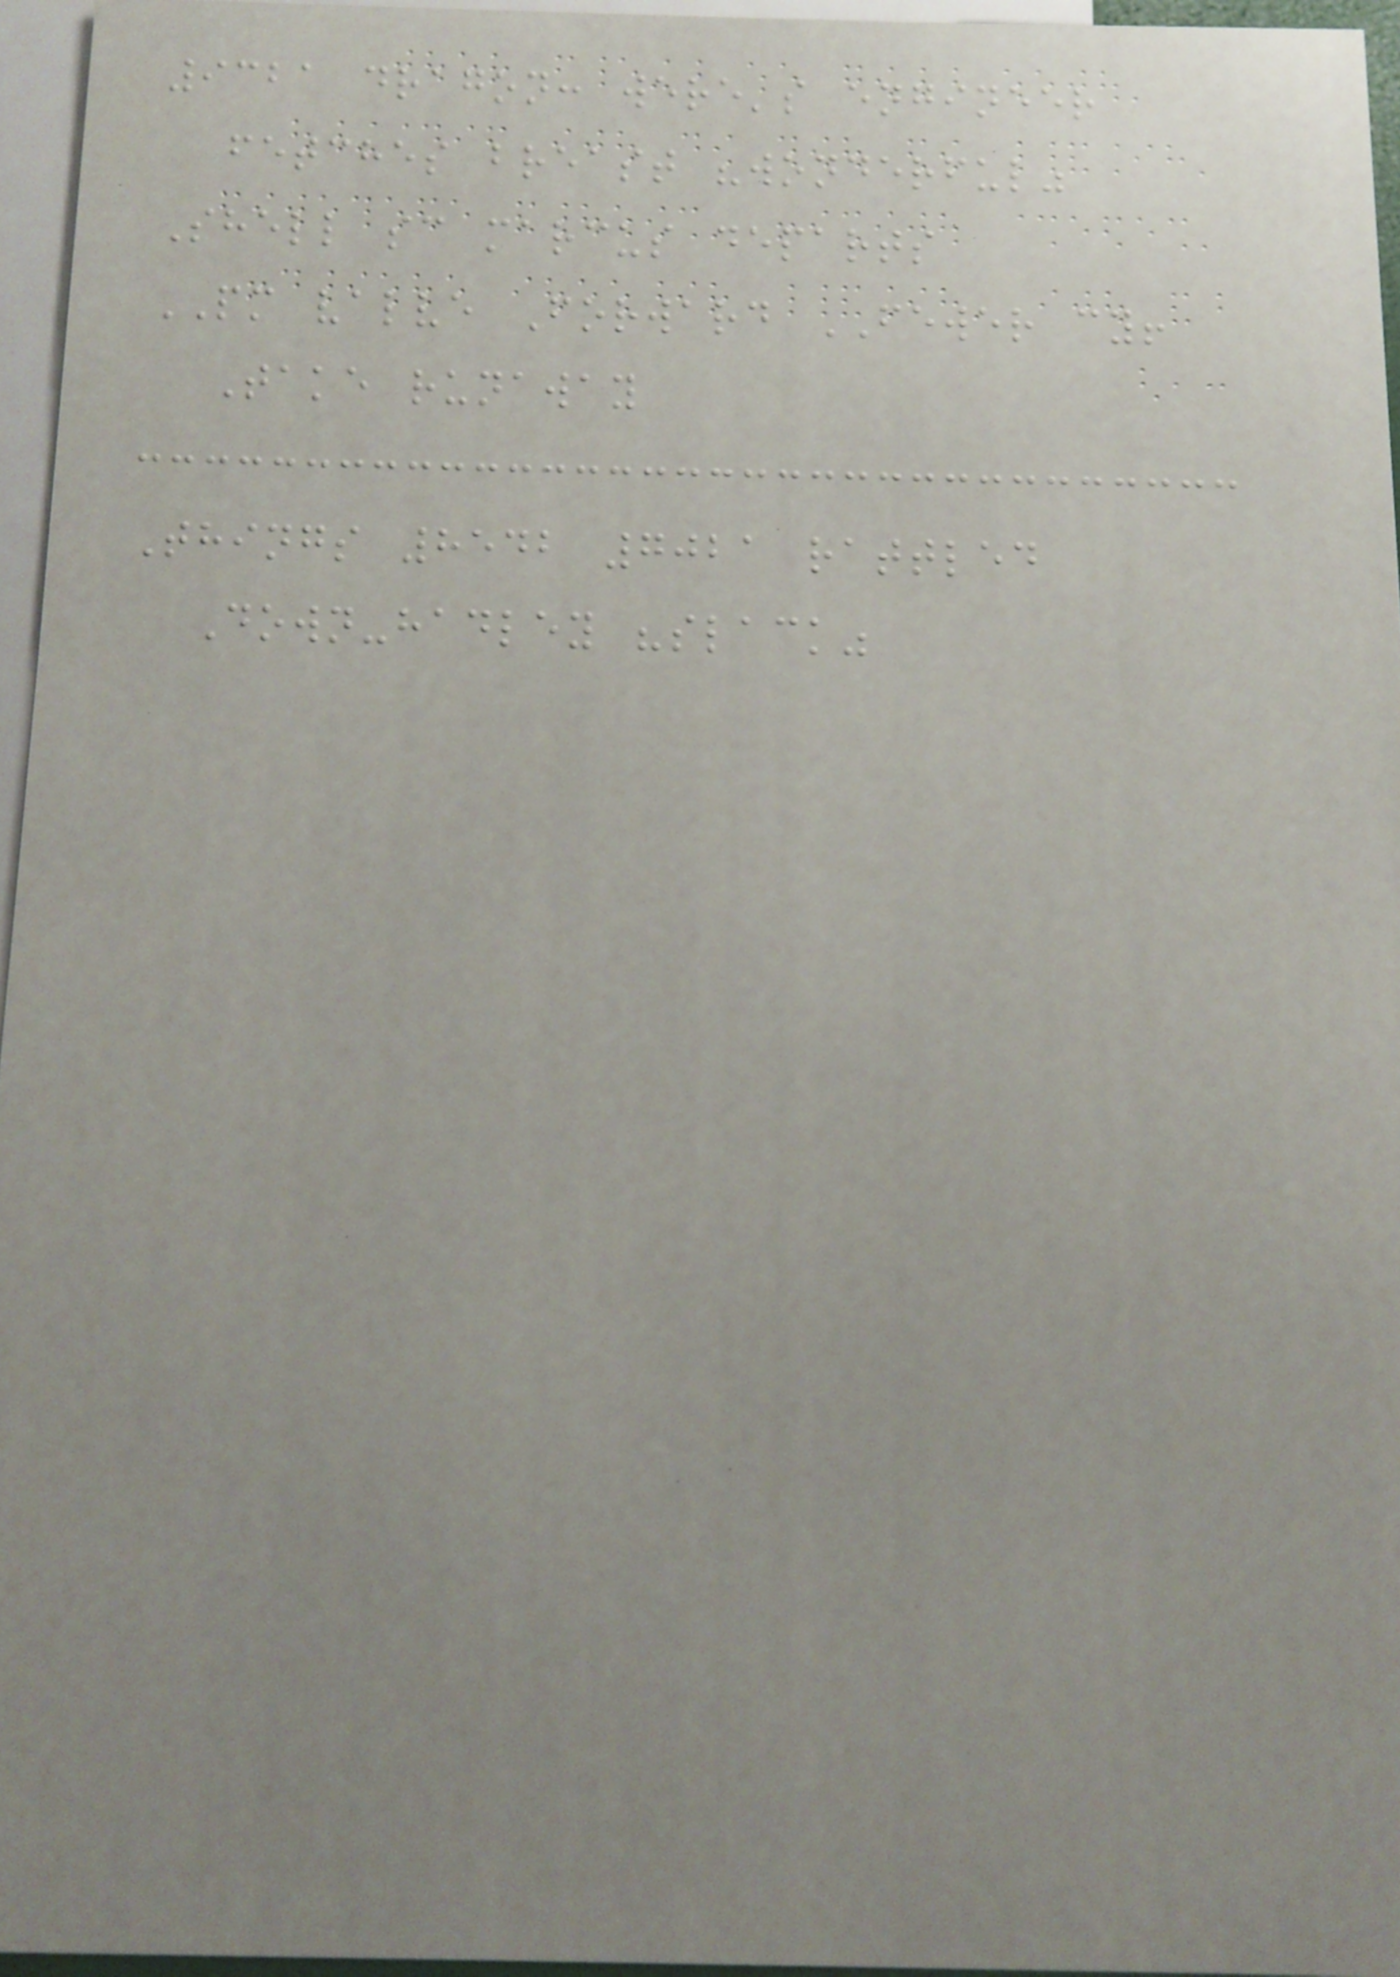9321 dragon: were's engineer
fetches breast "wonderful"
Shell sc marcus departs
PM valve Forward FEWER cy!
Take runaway
Things 8542 7021 rattled
Down-hadley "slack"
